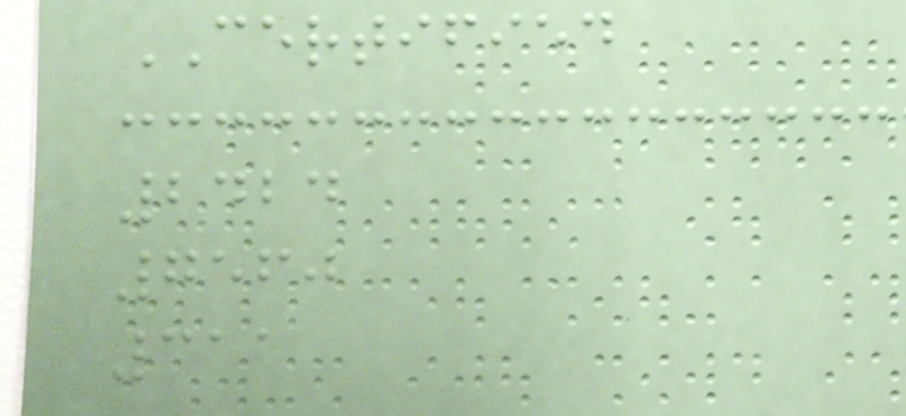CERTIFIED
2424
7560
311
